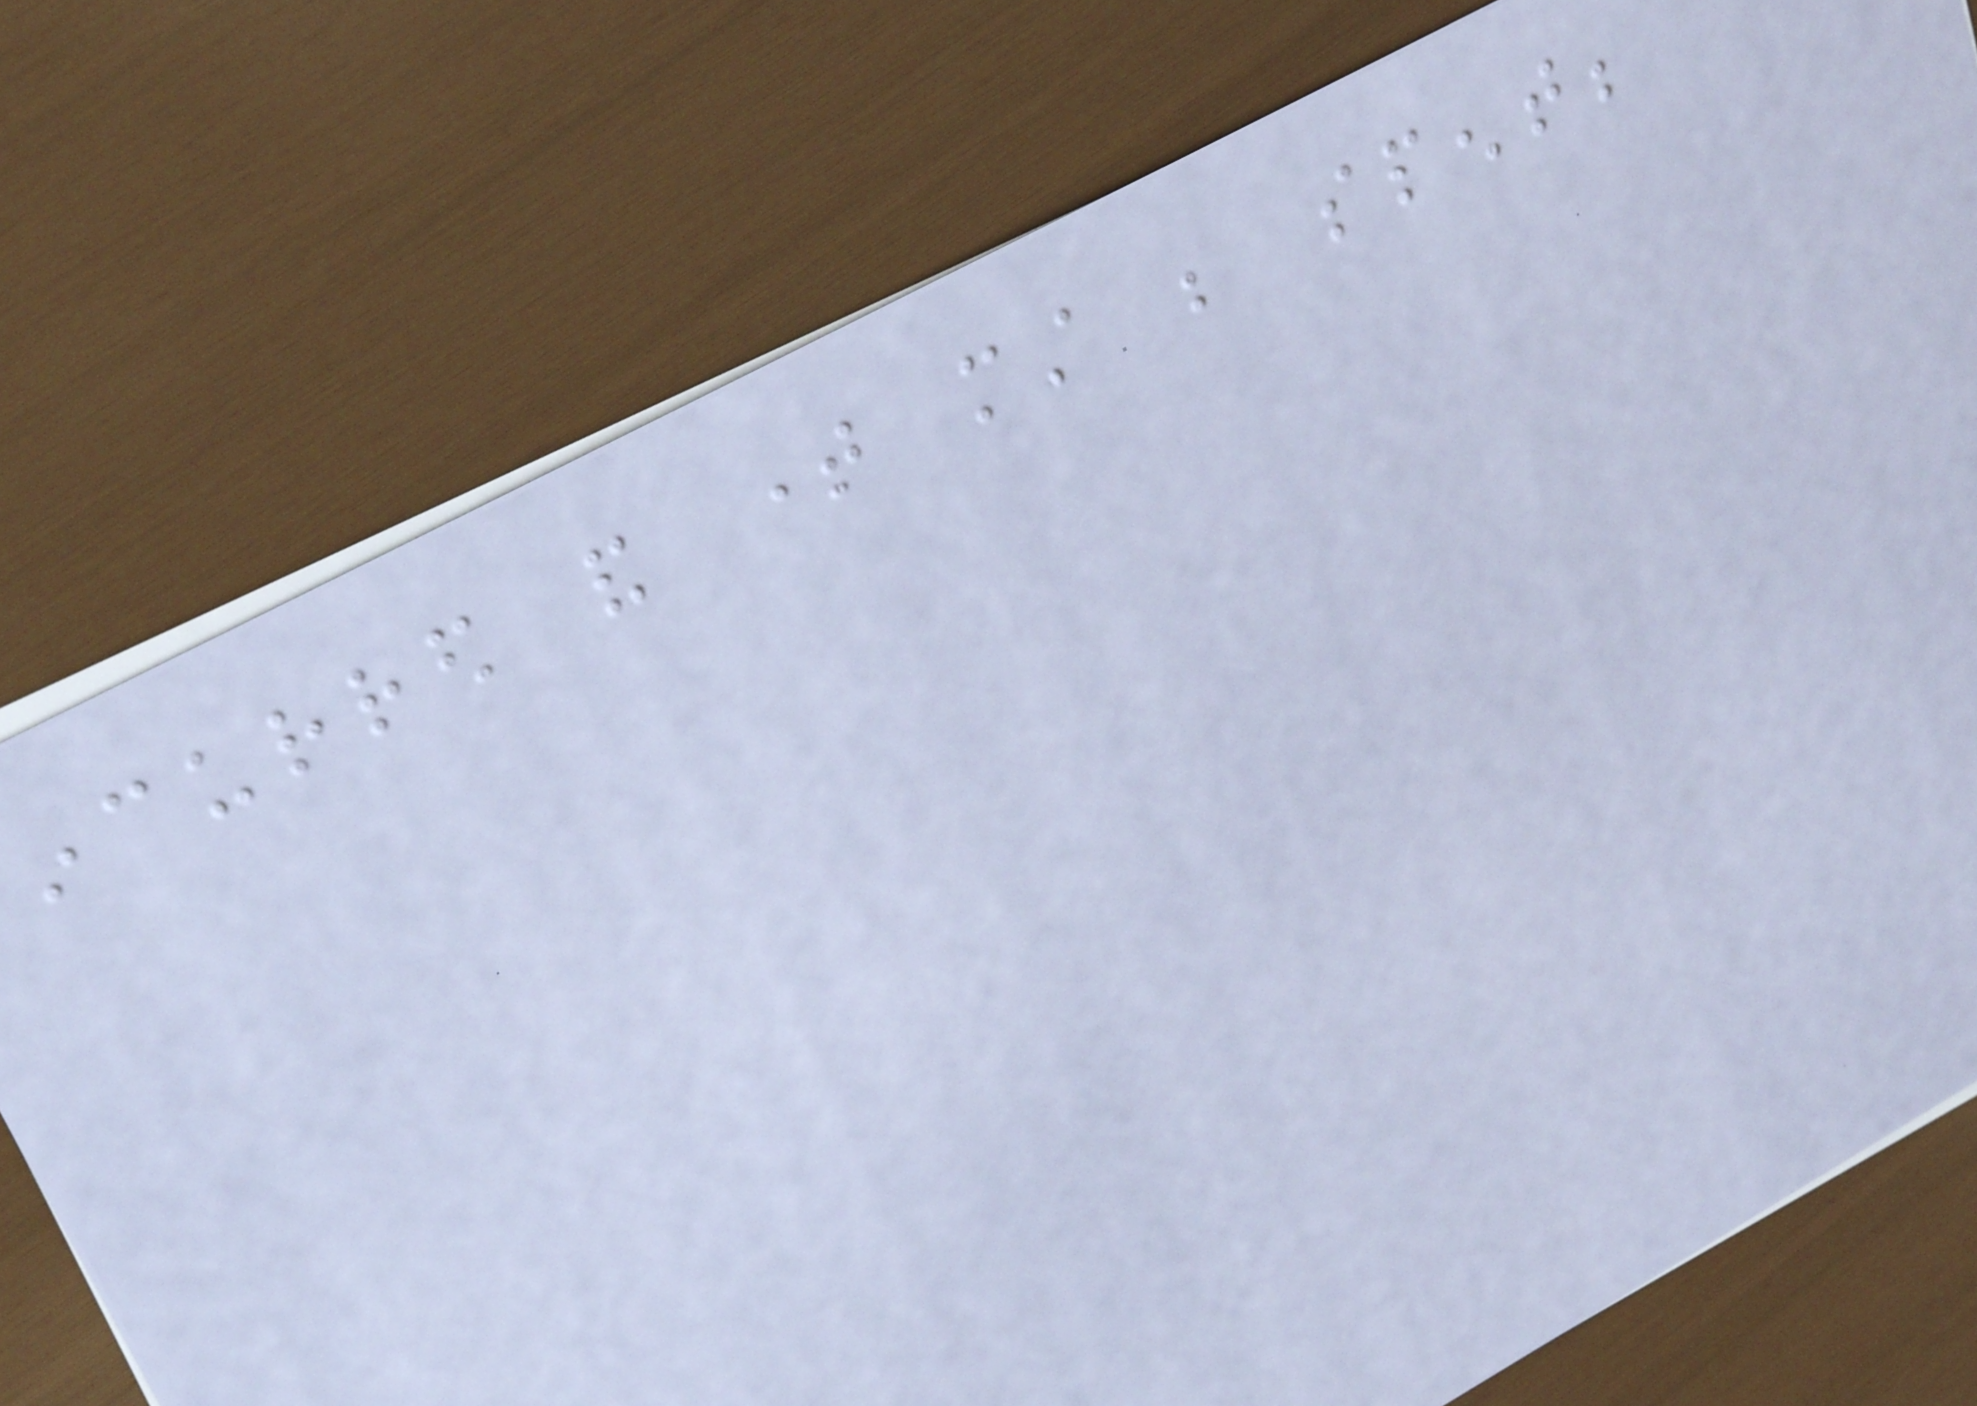incurred and time must be spent;
